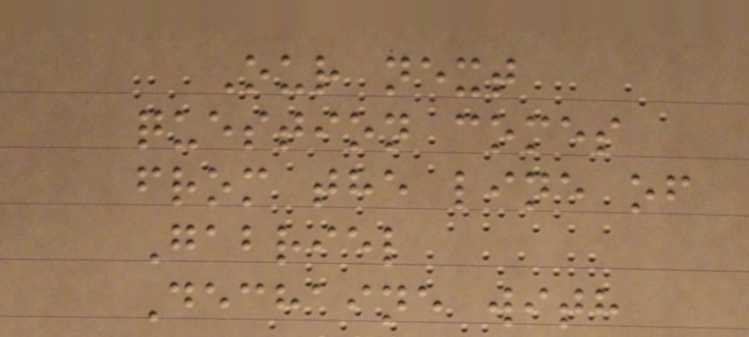Our next
question comes
from the line of
Gabriel
Dechaine with
